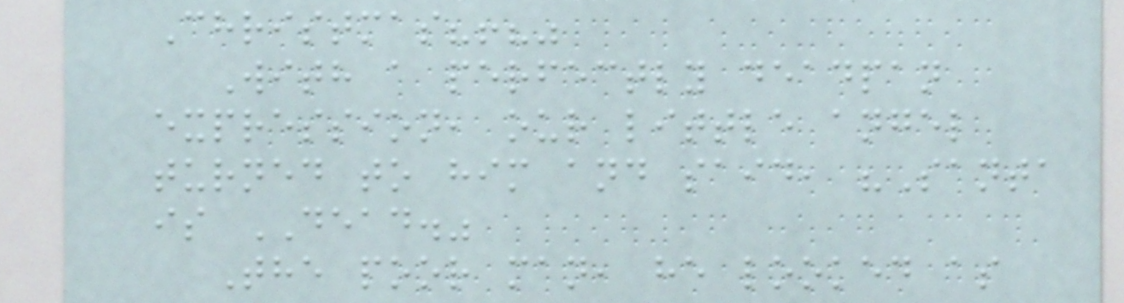Christmas?!?"
With a perfectly deadpan
expression, our little angel
turned to him and said, "Santa
is DEAD."
The poor man, he looked as
